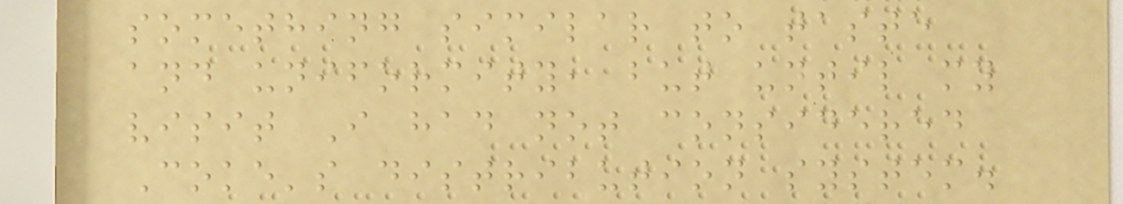something similar to taste
and uniformity, but until my
visit I had not considered
Coke's distribution system.
